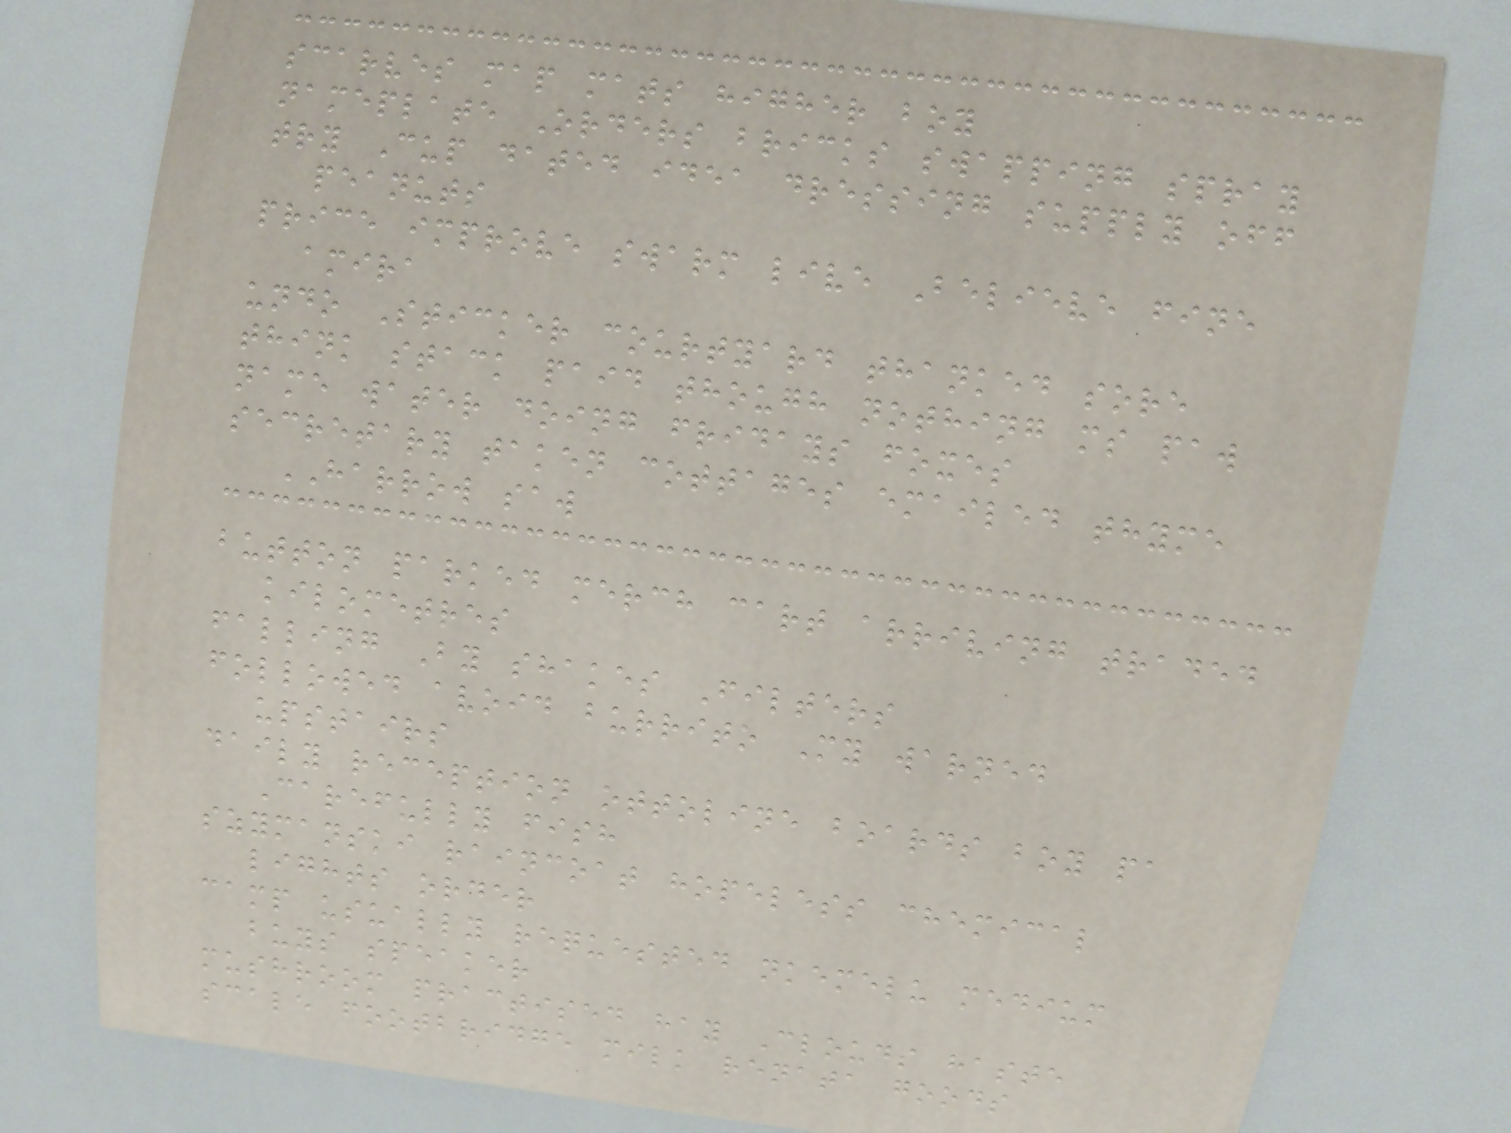scarves map mats higher boy
nameplate Orders bricks swapping spray
try Cup dated idea dressing supply off
peanuts
price improve swarm live Believe fine
amira
undo Sticker courtyard thanked sore
think stack paid though nothing ms paw
name water doing fridays foxes
secretary taken cottages emailed thyme
HARROW saw
button parked merch cart arriving traded
kilometres
falling By shakes Filters
followed avoid burrito My warned
upstairs
daily reception ottoline boards boy pa
Carefully fish
szymanski raincoat hopeless chemical
lights order
camp usually requested nkemelu medium
buys speaker
mushroom practised hay Clouds haste
scale footbridge milk renata goods
